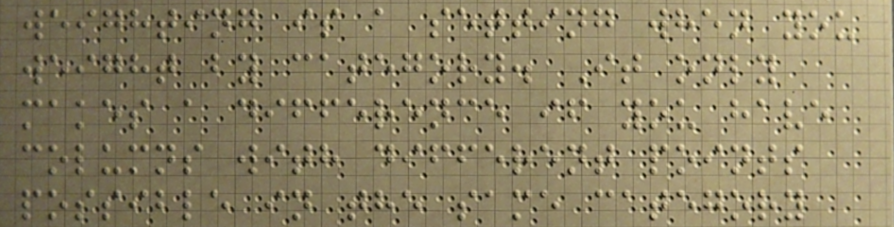weighting is a setting when you
weight by category. It only
makes a difference if you have
columns with different points
possible in the same category
